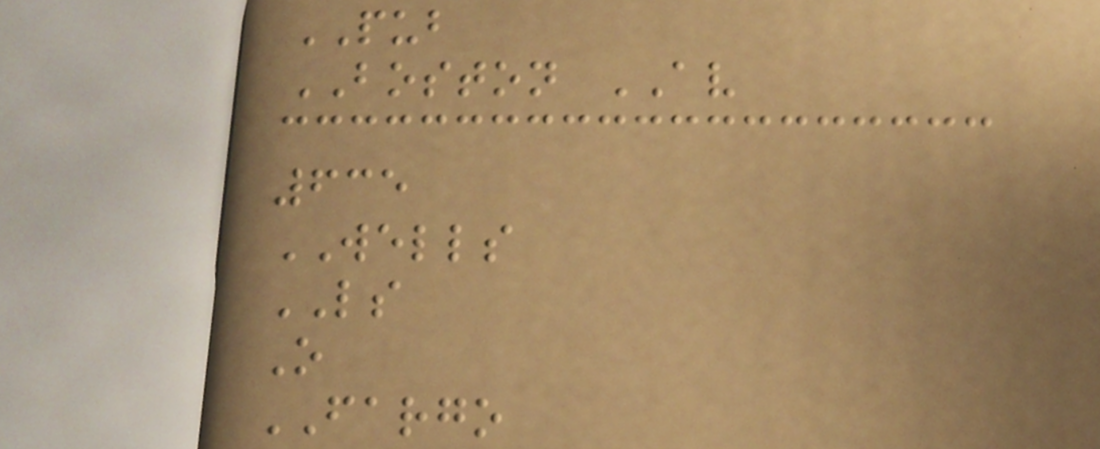PUB
BOSTON AV
635
WELLS
LS
O
FARGO
